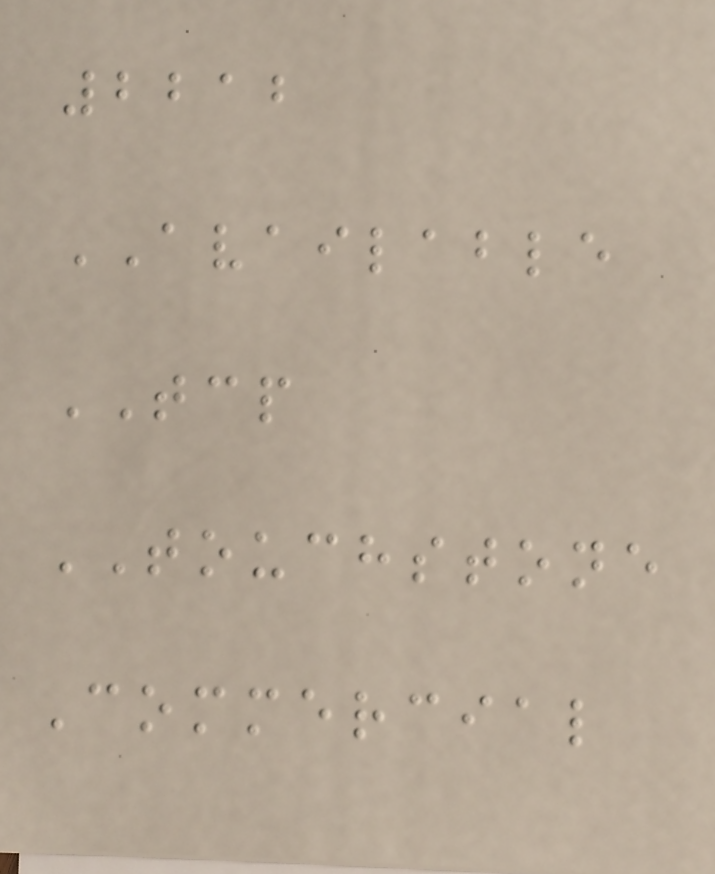2212
AVAILABLE
TCP
TOUCHSTONE
Commercial
